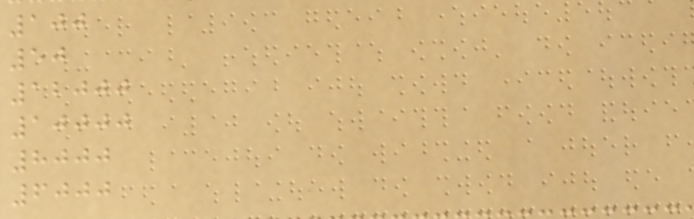100
50
12000
10000
8000
6000
